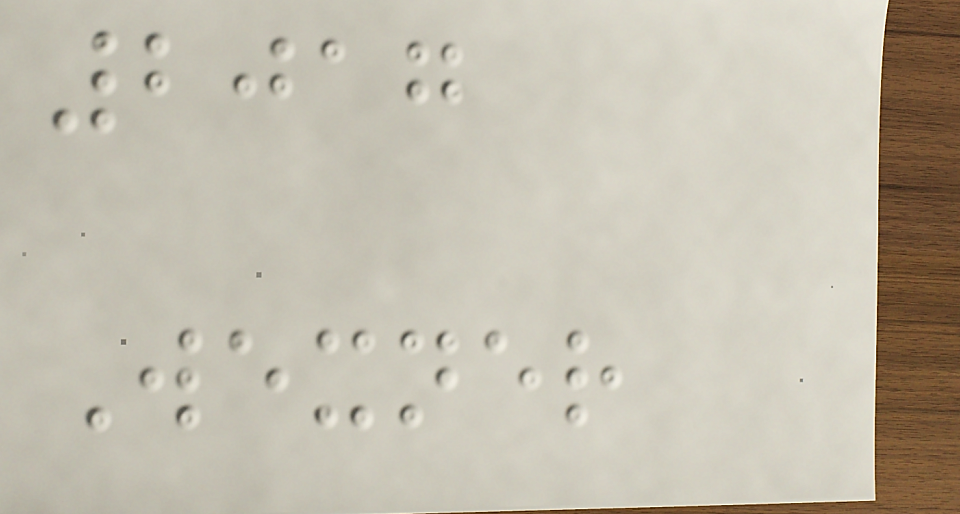2017
Wexner
